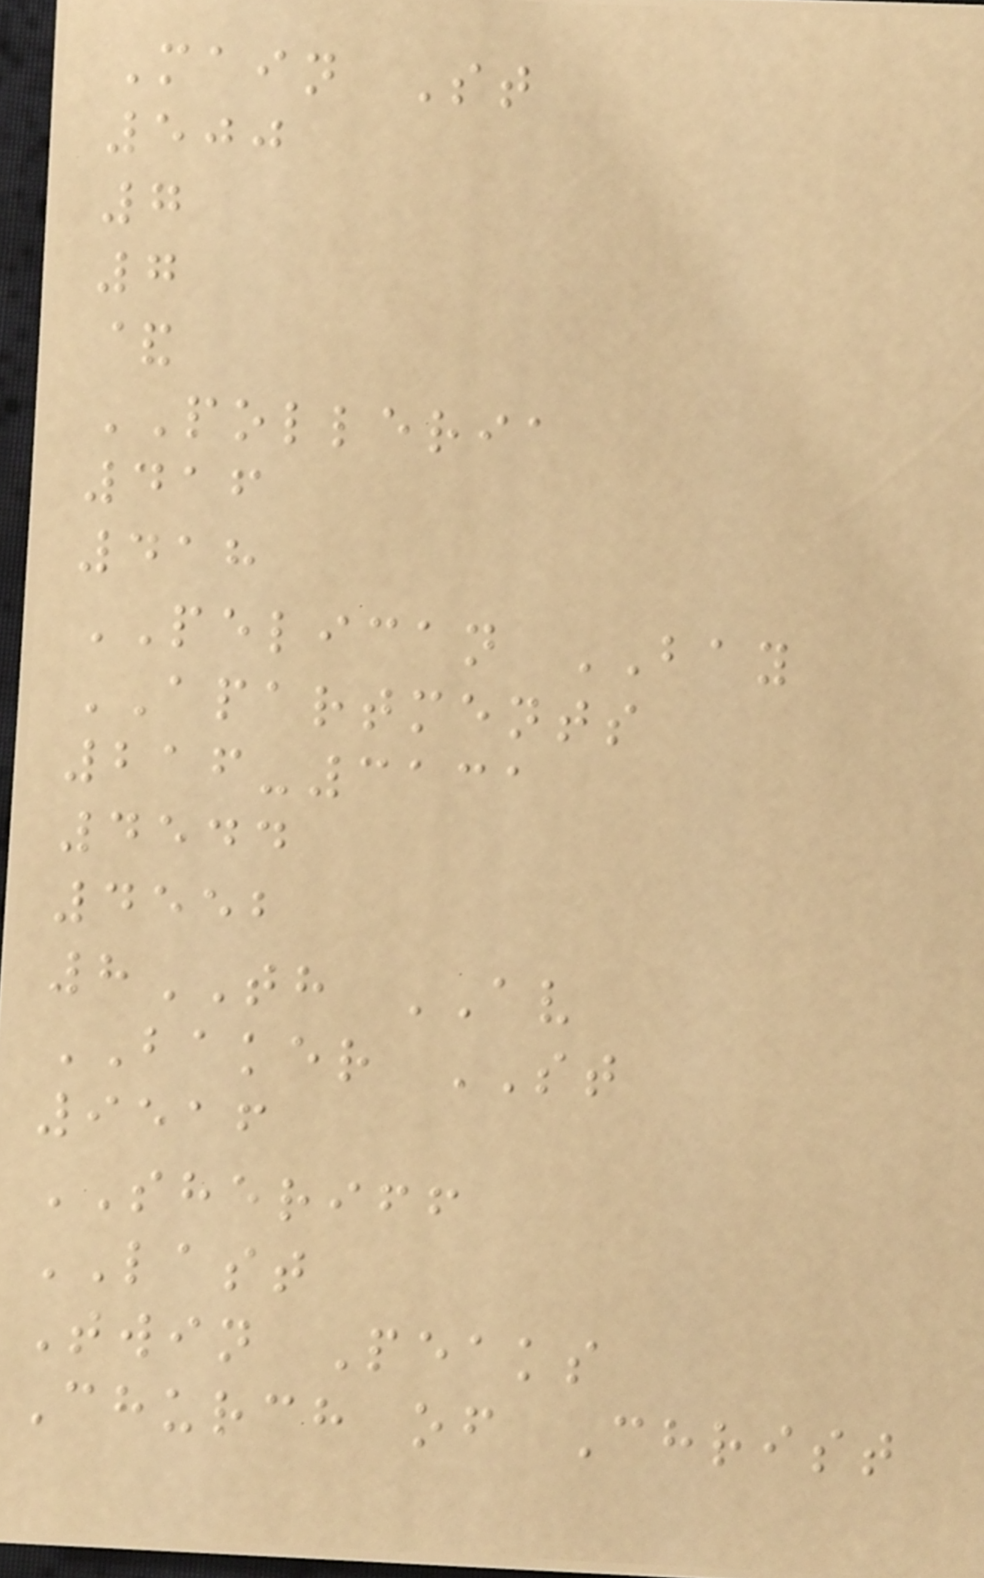Main St
500
7
7
&
POLLERIA
416
418
PELICAN BAY
APARTMENTS
216-3131
4544
4552
8TH AV
BAKER ST
9516
SHERIFF
LAST
Twin Peaks
Church of Christ
